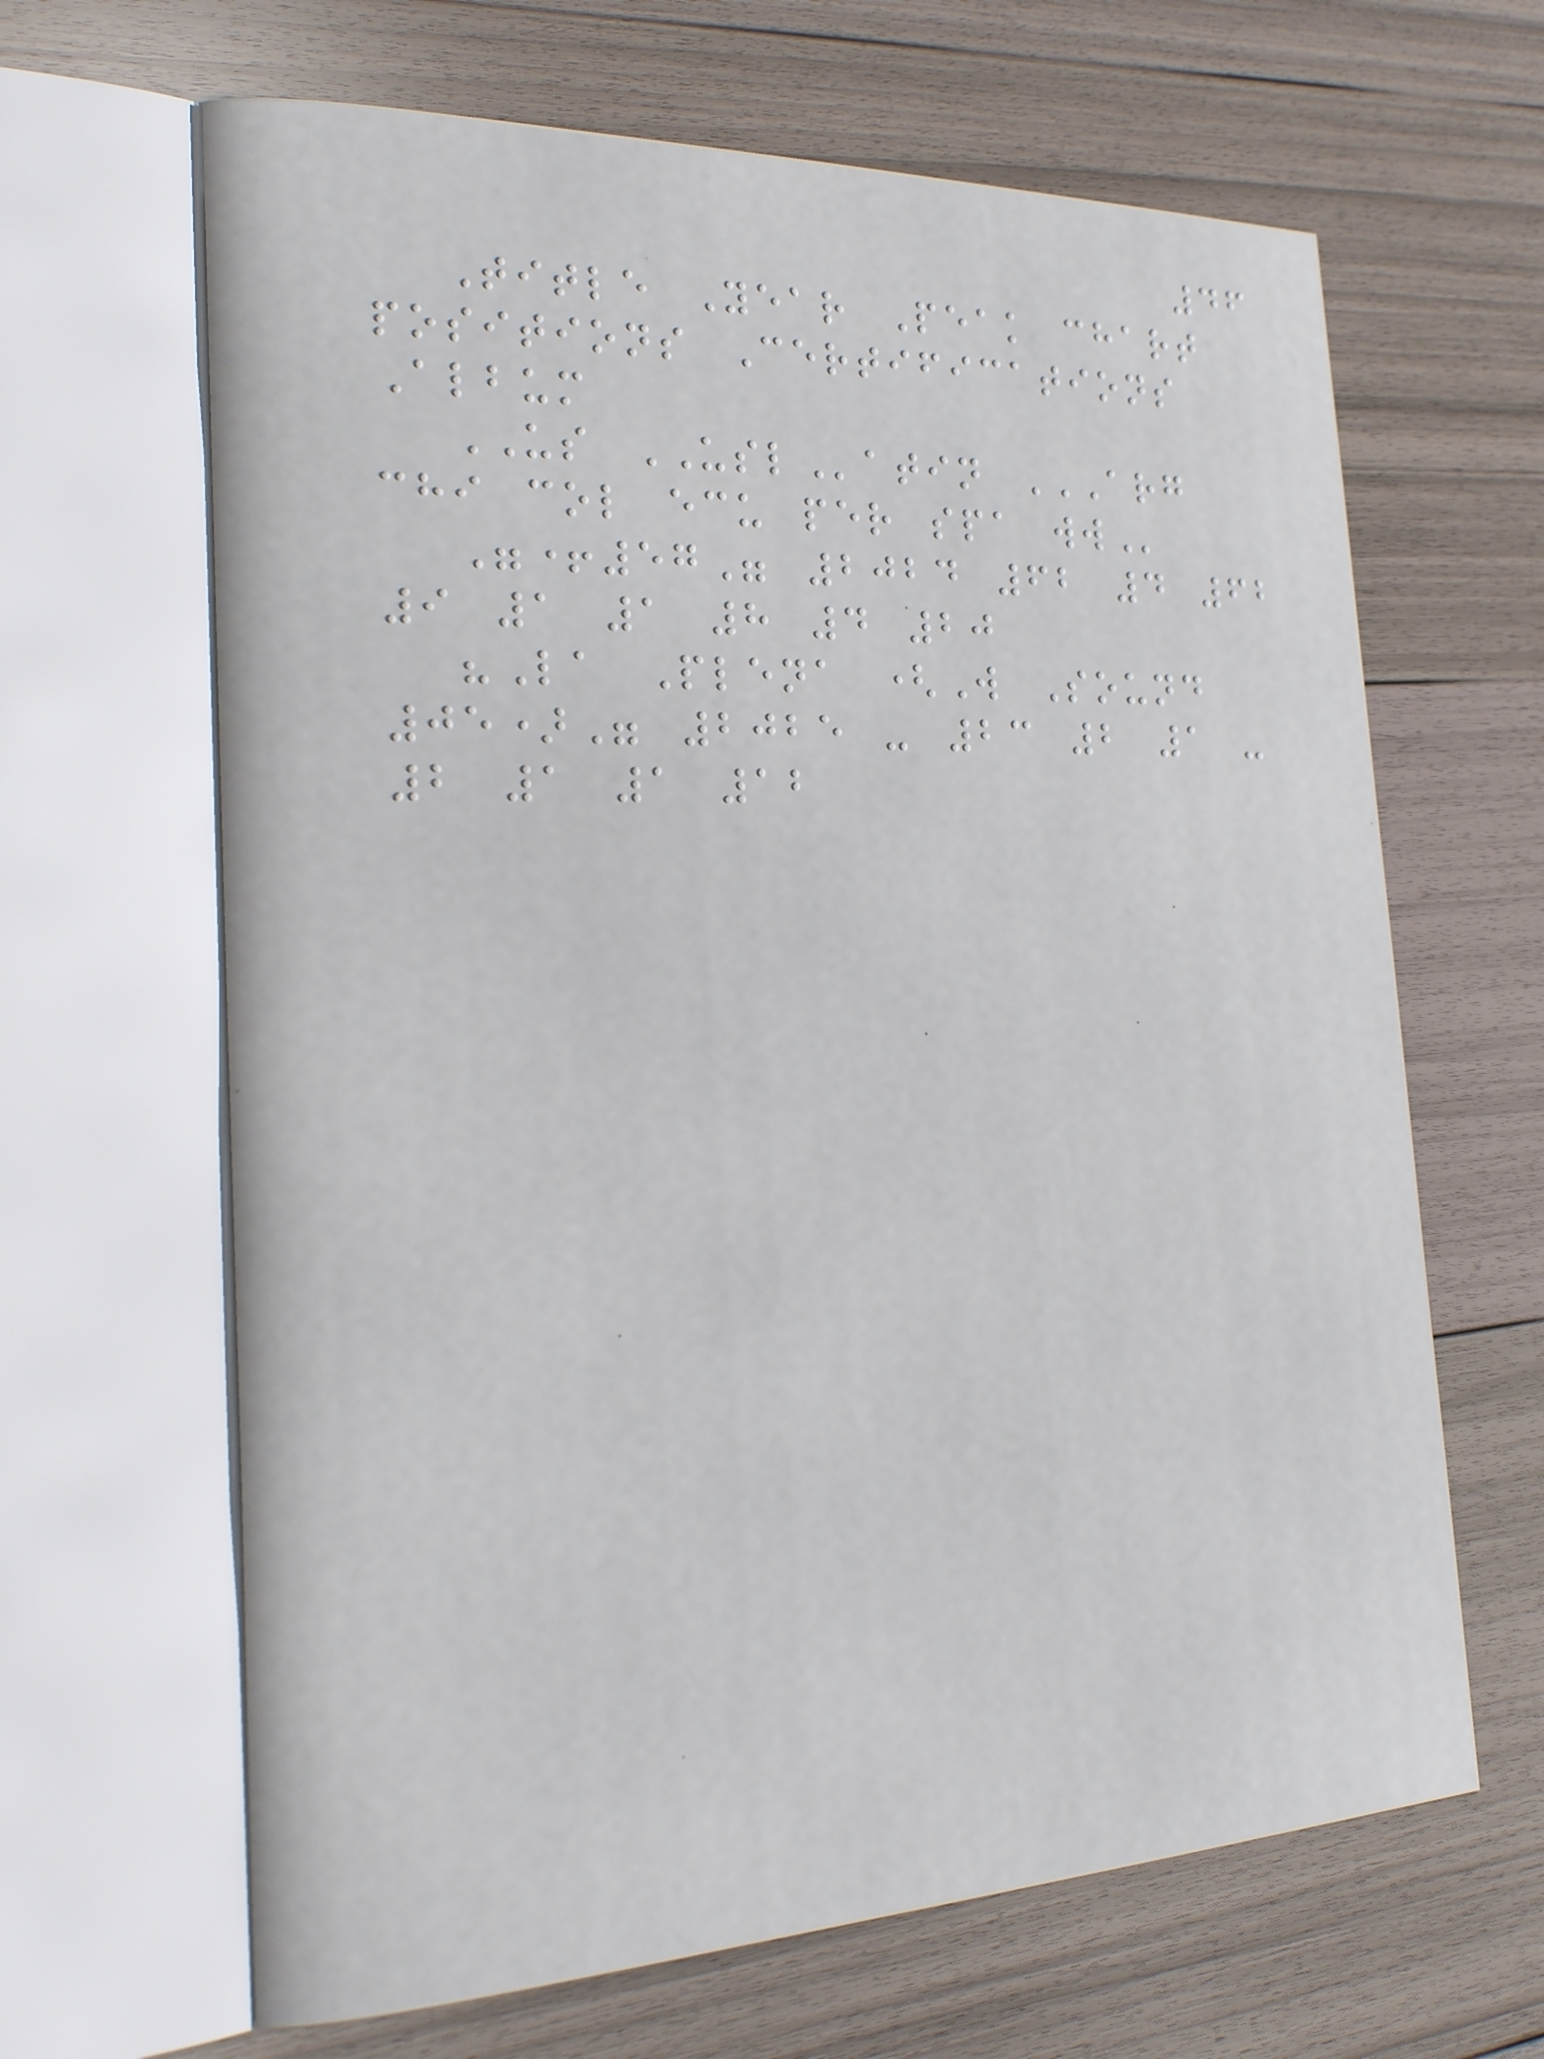46
Title Year Peak chart
positions Certifications
Album
US USLatin ARG
CHI COL ECU PER SPA WW
"+57" 2024 62 4 62
9 1 1 8 4 20
"La Plena (W Sound
05)" 2025 - 23 2 1 -
2 1 1 12
